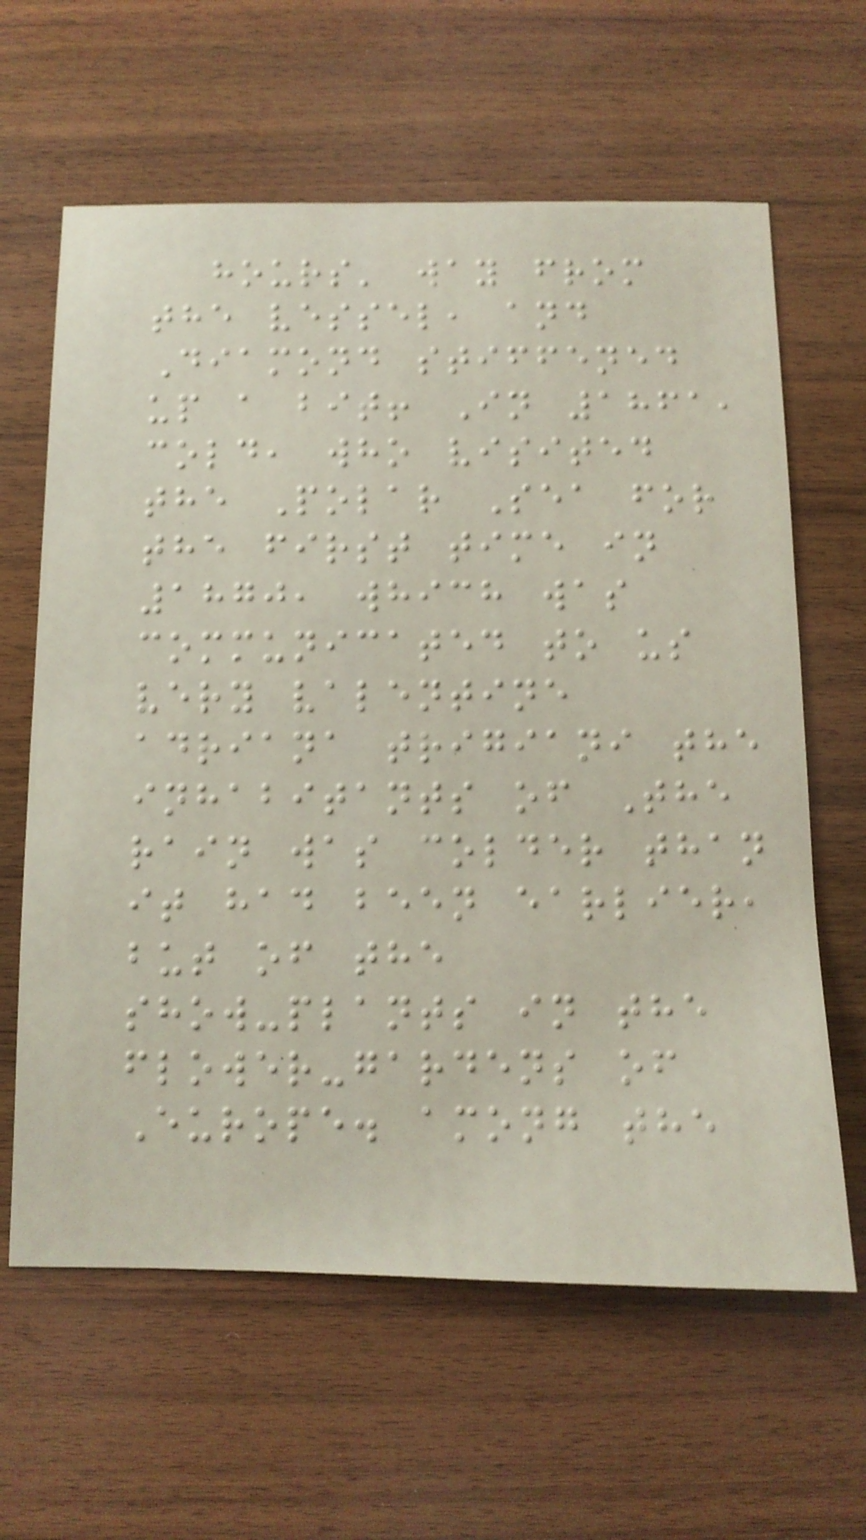hours' way from
the vessel, and
Diamond stiffened
up a bit! In 1861,
cold, who visited
the Polar Sea for
the first time in
1870, which was
communicated to us
very valentine
adriana trigiani the
inhabitants of The
rain was colder than
it had been earlier,
but of the
show-plants in the
flower-gardens of
Europe. among the
